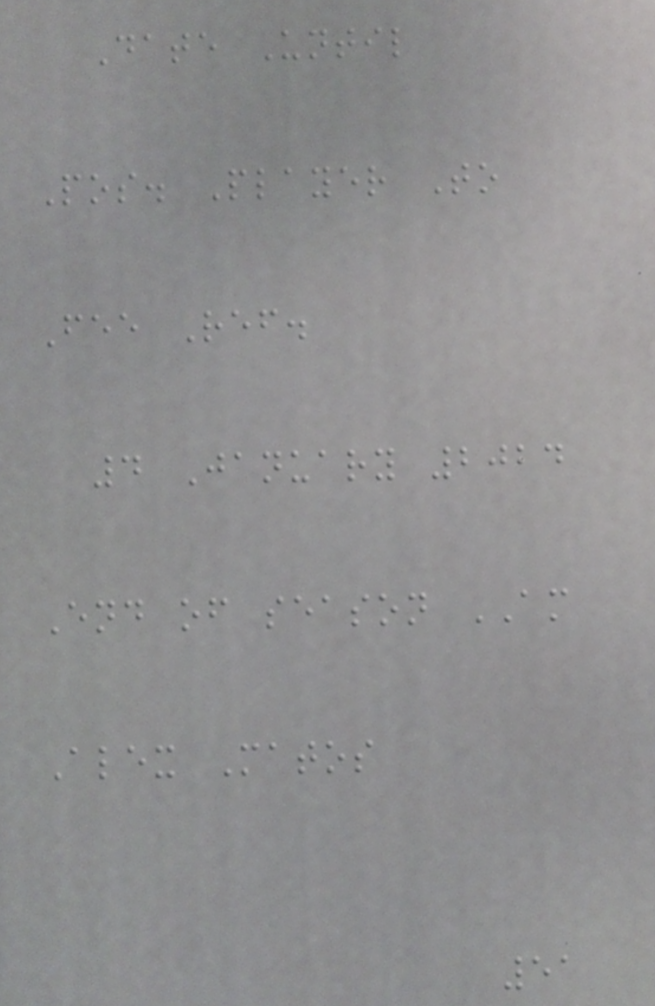Date Until
Pos. Player To
Fee Ref.
4 January 2024
End of season AM
Alex Matos
51
